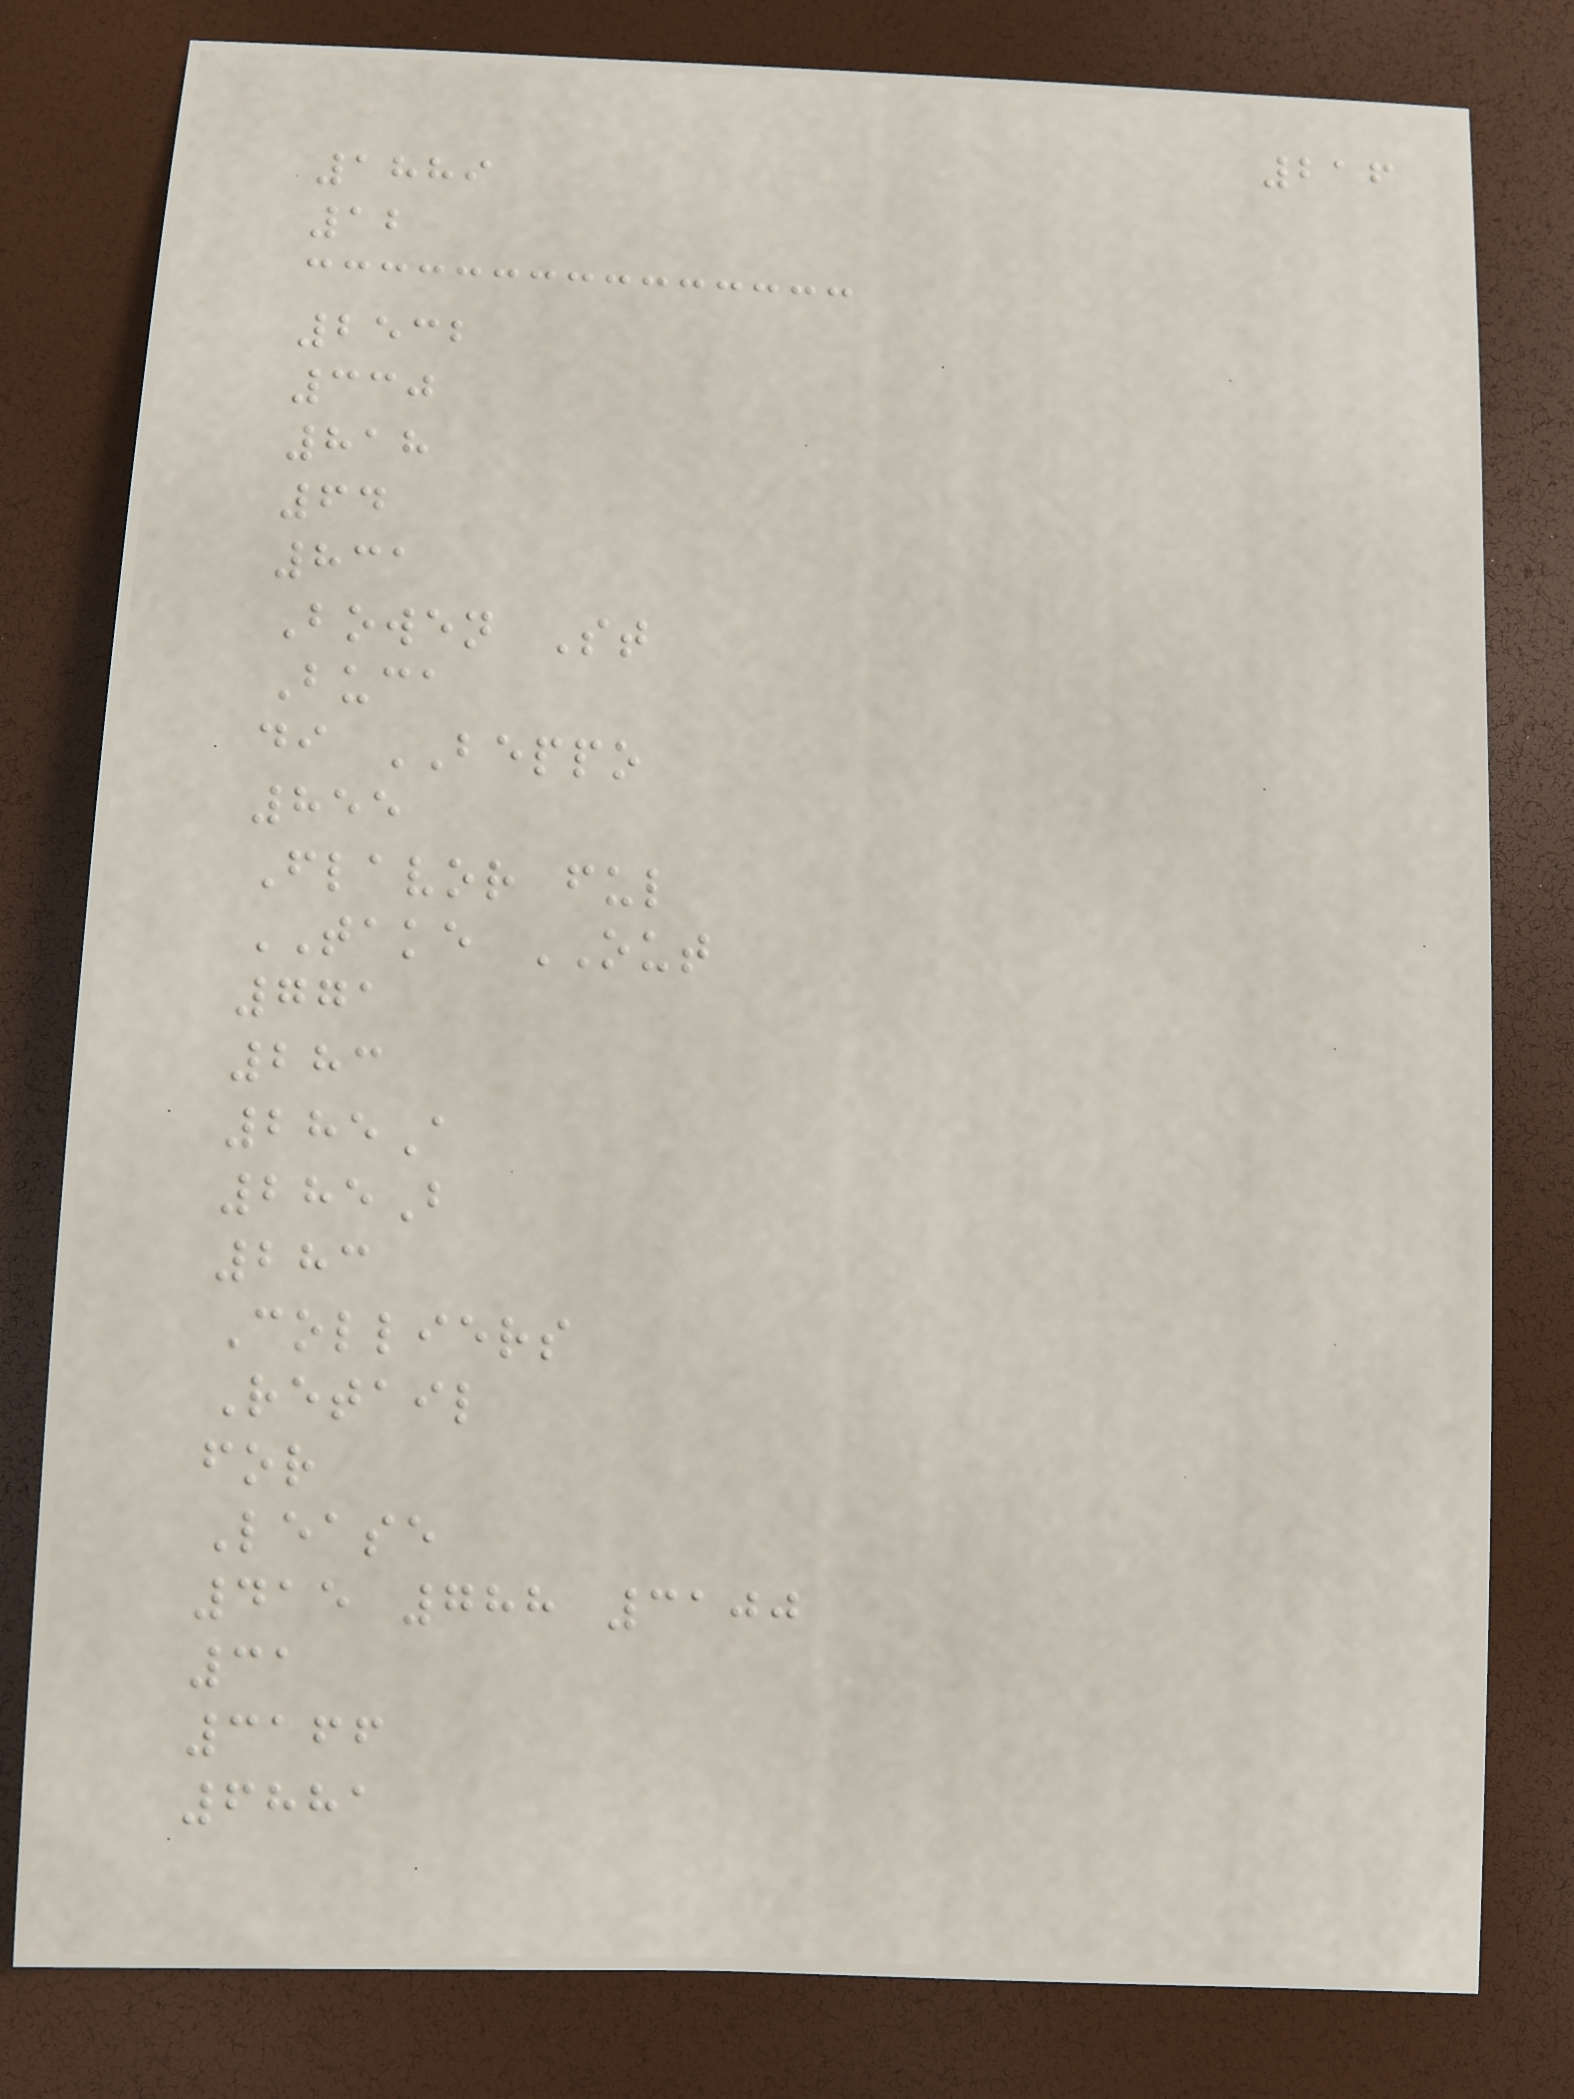216
1889
12
2532
330
818
64
831
Bowen St
Buca
di BEPPO
855
Flavor ful
TAKE OUT
771
283
285A
285B
283
Colliers
Retail
for
Lease
415 788 3100
31
3166
6881
